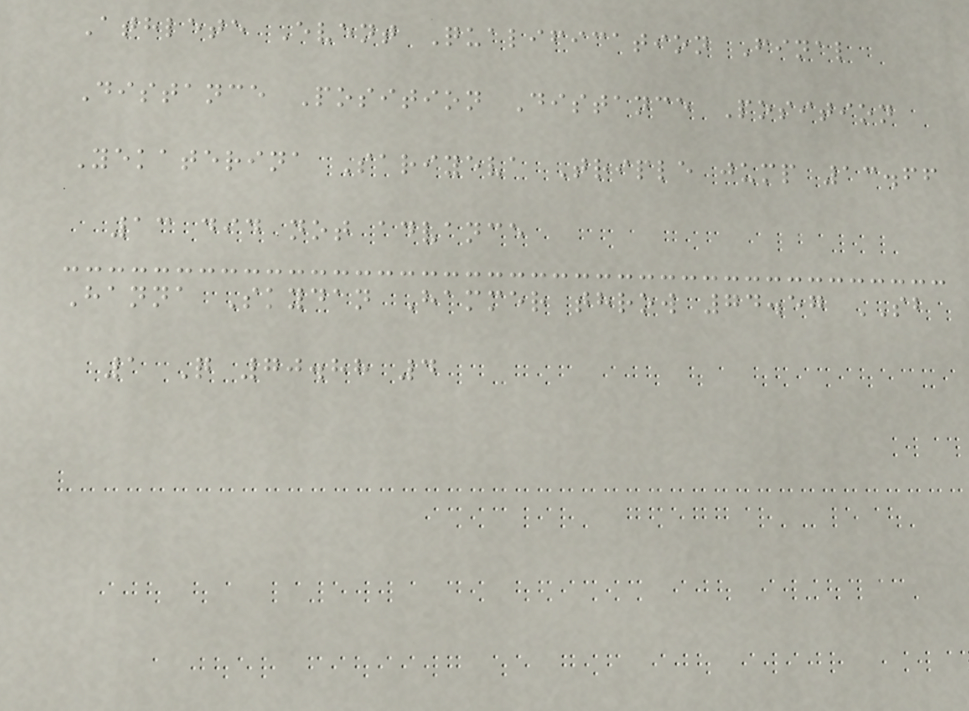Athlete Event Qualification Final
Distance Position Distance Position
Yekaterina Sariyeva Triple jump 13.66
13 did not advance
Hanna Skydan Hammer throw 74.57 SB
1 Q 70.88 4
